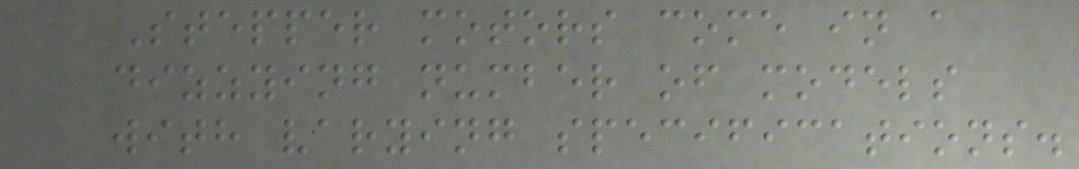Stepper motors come in a
dizzying number of models
with varying specifications.
